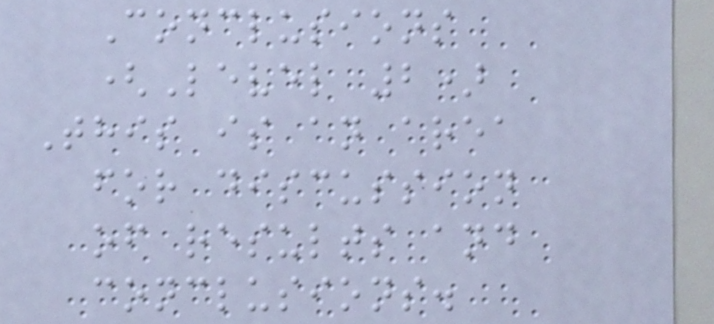Conclusions
(Level 2)
This is an area
for discussion
of results and
conclusions.
